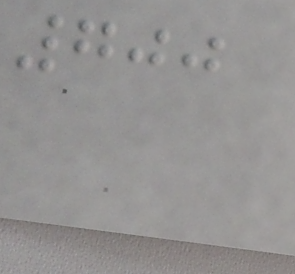700
